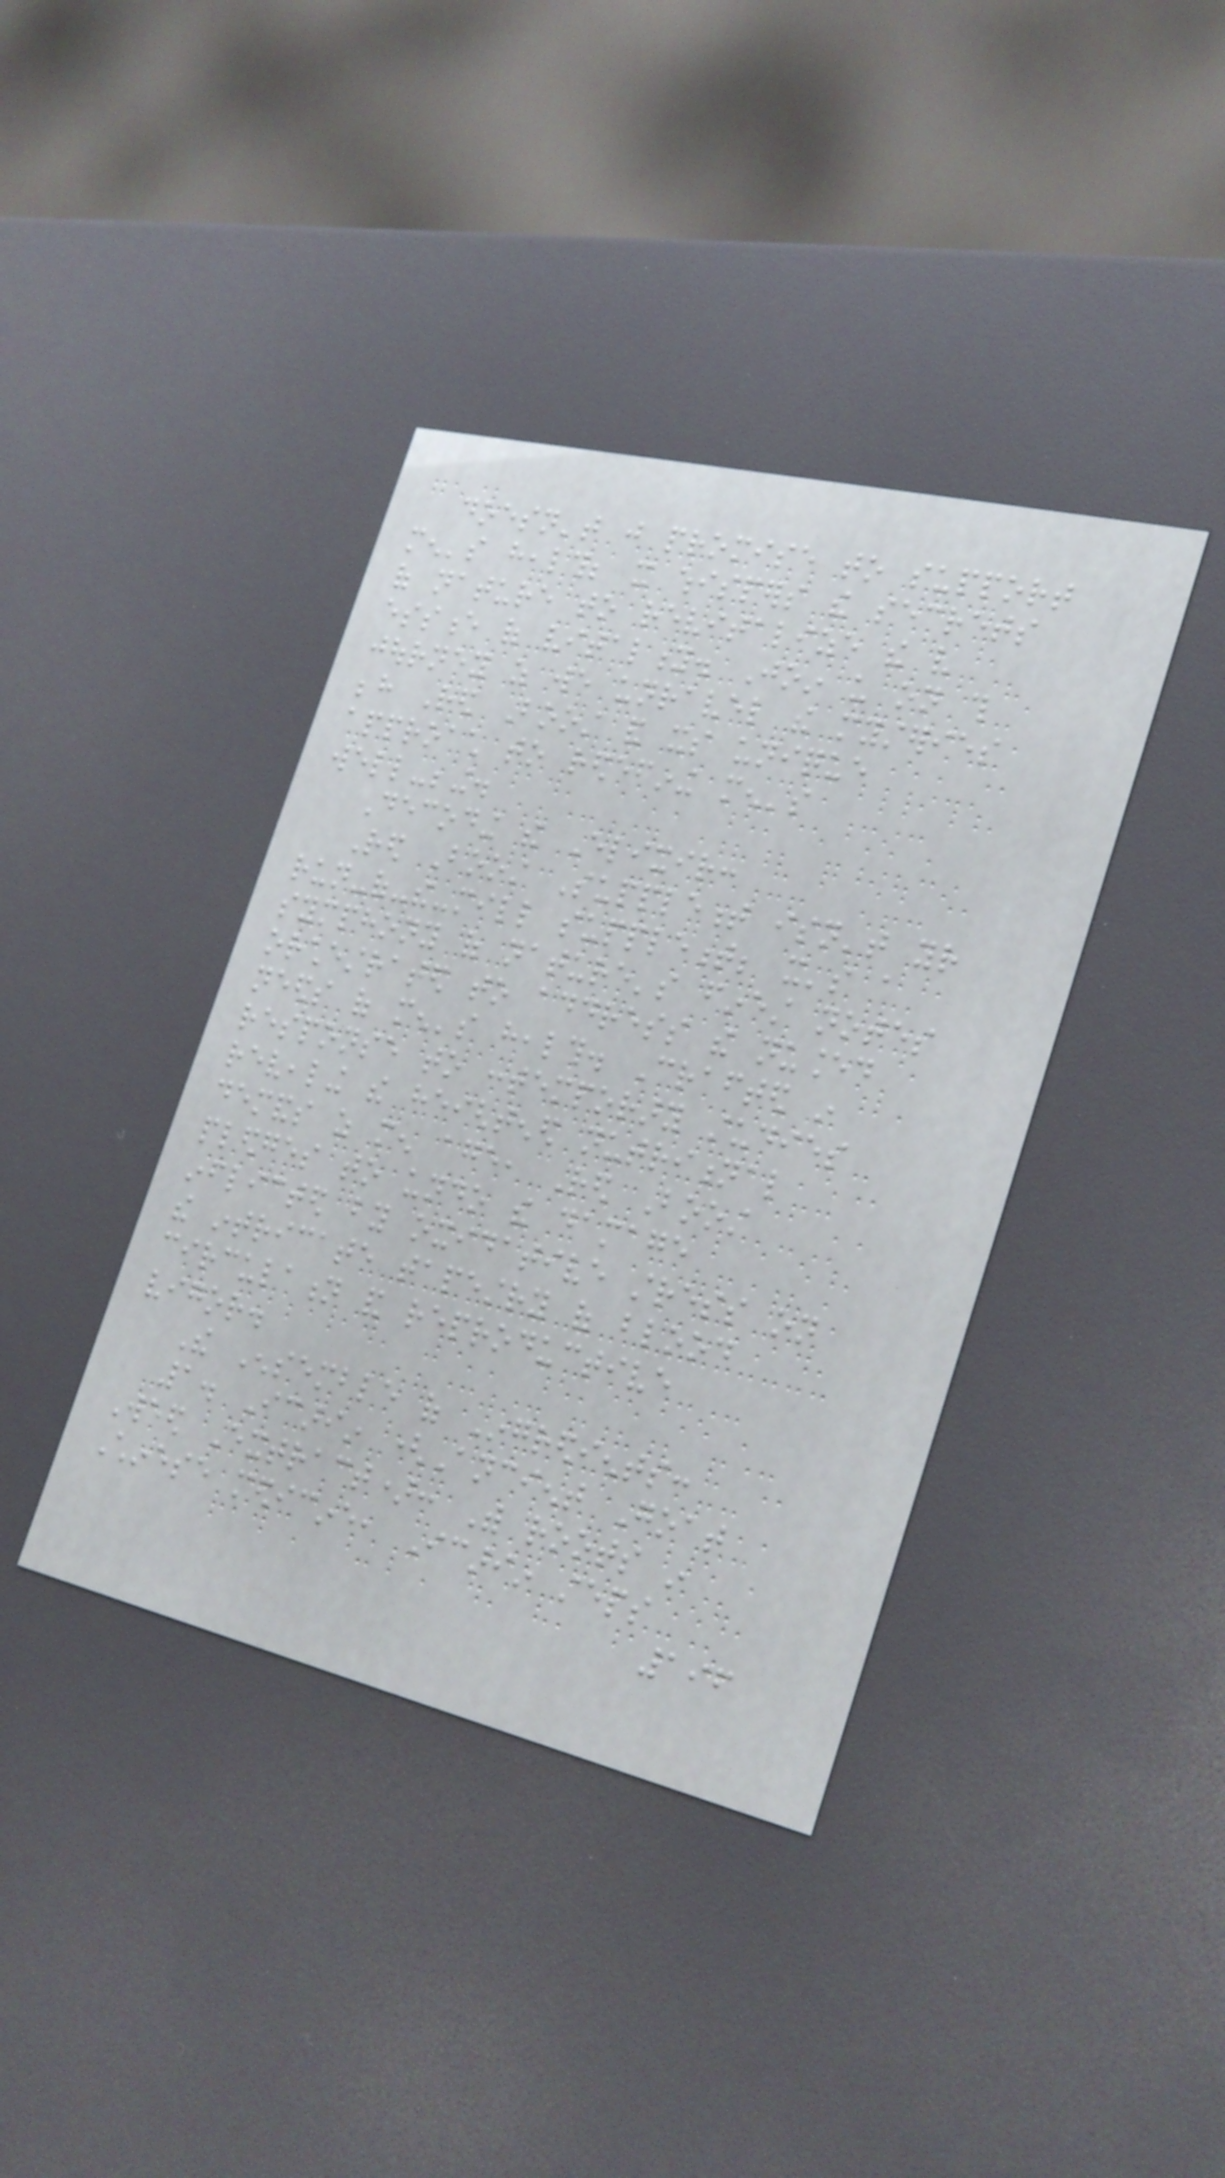doesn't just promise to support
men's health; it whispers the secrets
of nature to revitalize the very
essence of vitality. Join us on this
journey as we unravel the mysteries
behind Red Boost and its unique
approach to redefining men's
well-being.
Decoding the Elixir:
Red Boost Supplement isn't your
run-of-the-mill supplement; it's a
symphony of nature's finest notes
orchestrated to address the nuanced
needs of men's health. Crafted in
response to contemporary studies
revealing the heightened nutritional
demands as men age, Red Boost
pledges to undo the damage
inflicted by oxidative stress on
the intricate tapestry of blood
circulation and reproductive
vigor.
The Ensemble of Ingredients:
1. Icariin (Ancient Goat
Weed Extract): With roots in
Chinese medicine, Icariin steps
196
